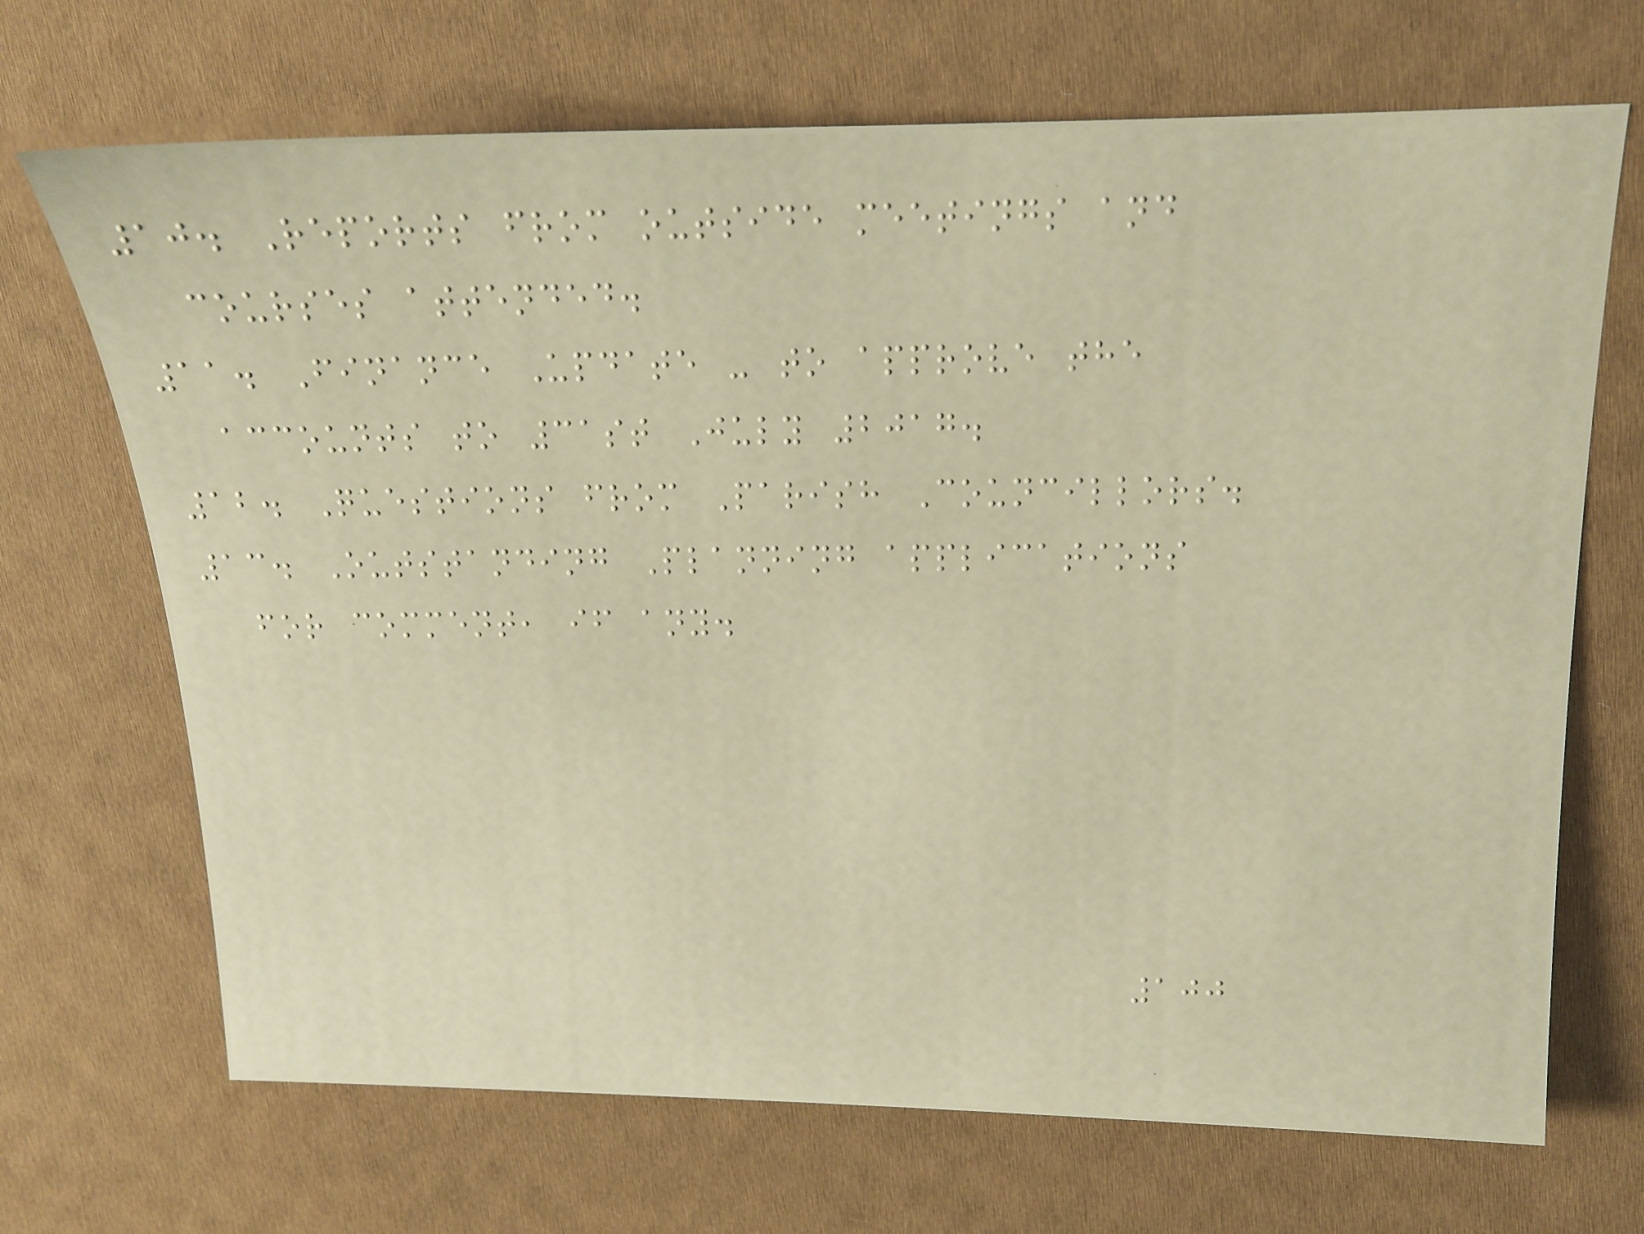10. Reports from outside meetings and
courses attended.
11. Finance Update - to approve the
accounts to 31st July 2017.
12. Questions from Parish Councillors.
13. Outstanding Planning applications
for comment, if any.
100
